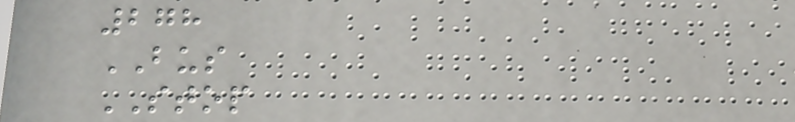278
BUS
STOP
